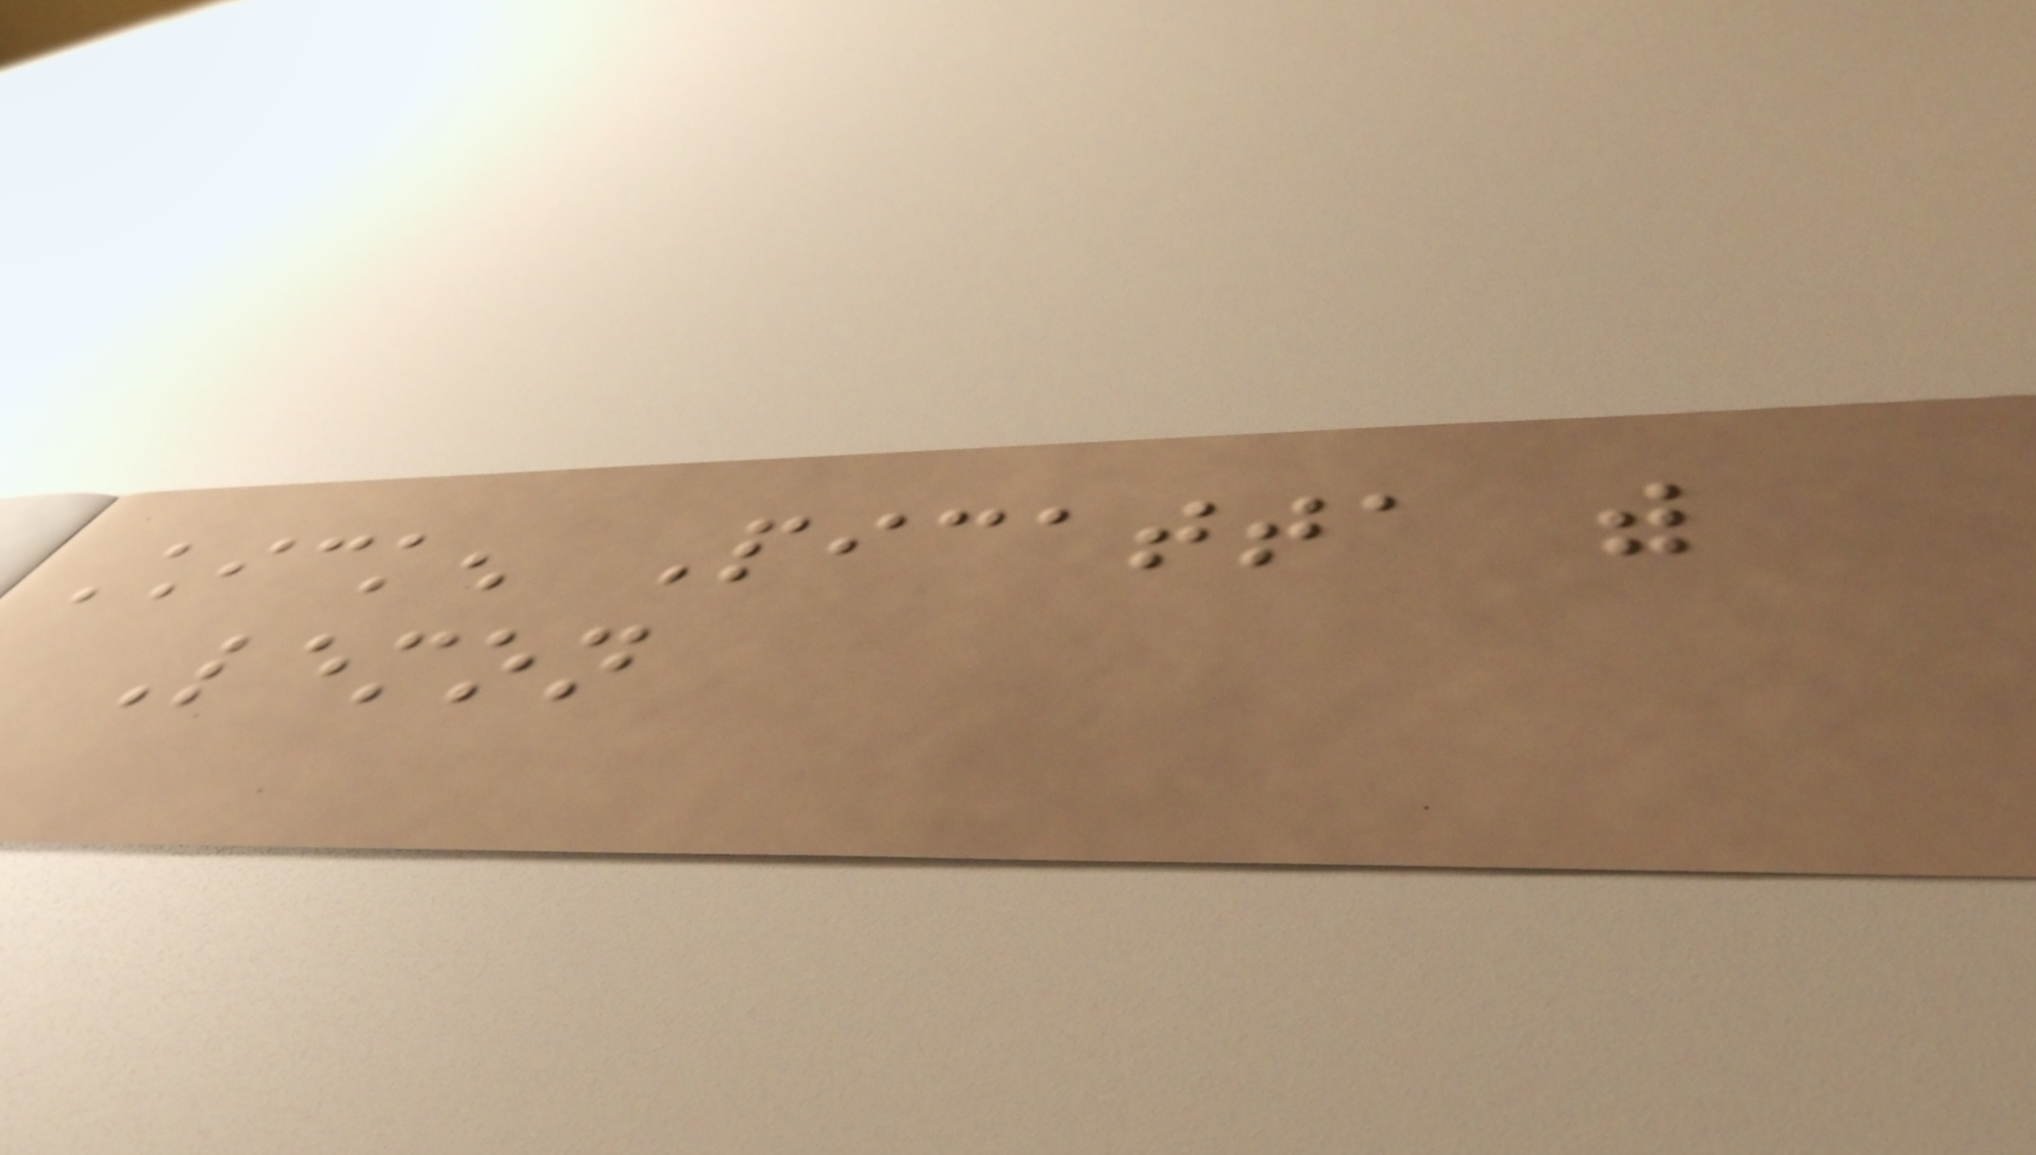Chicken Picatta with
Lemon
